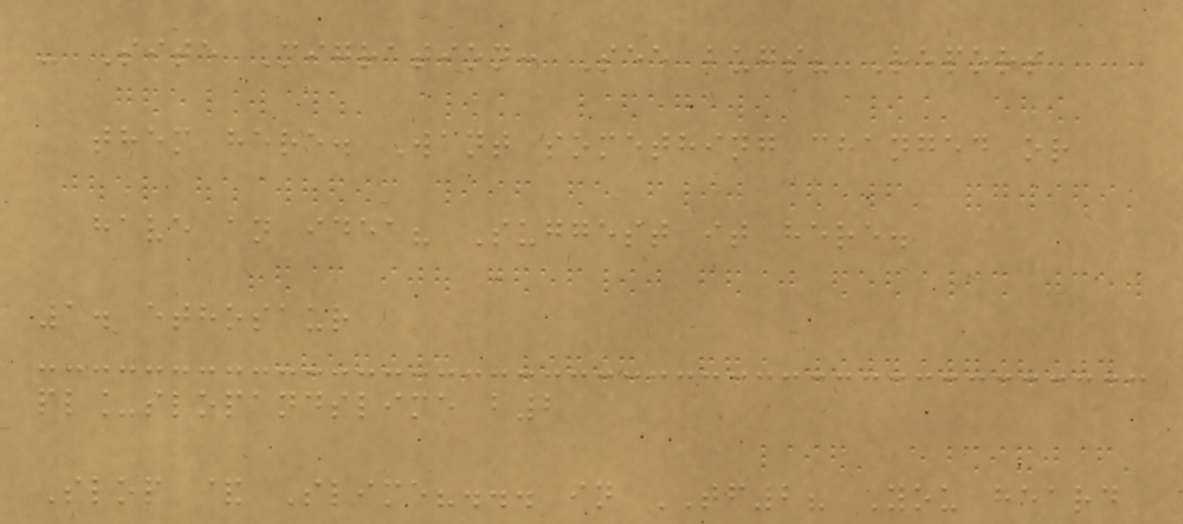- Site Migration: See bugs? Report
them here. Want something changed or
have an idea? Suggest it here.
1. ethosaur
pl_slopandslime b2
Slop & Slime?... in TF2? You heard
